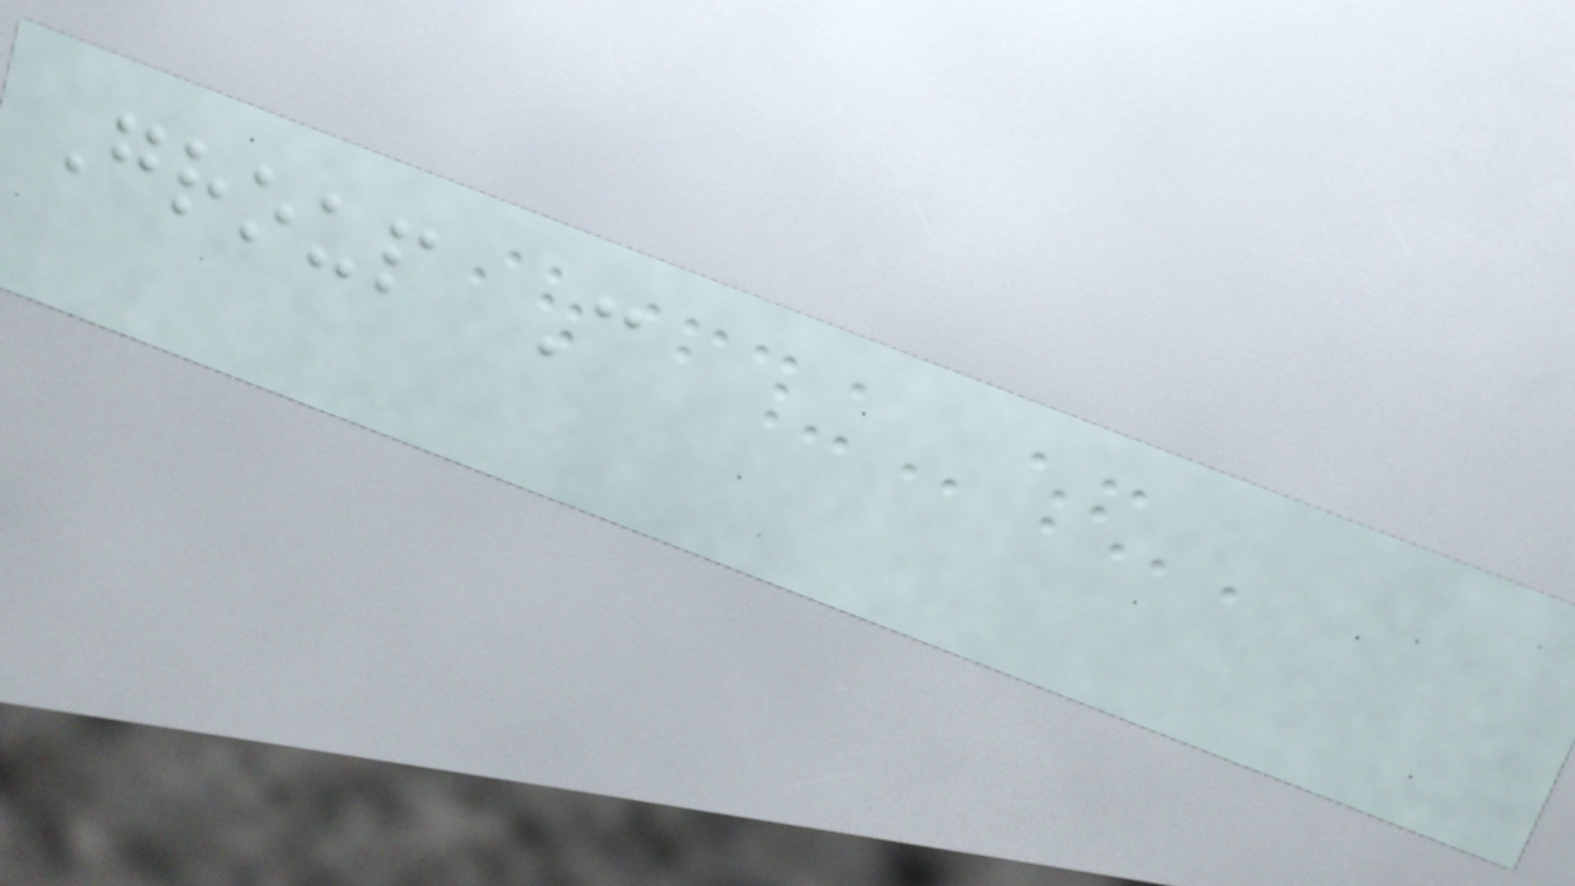Group C
